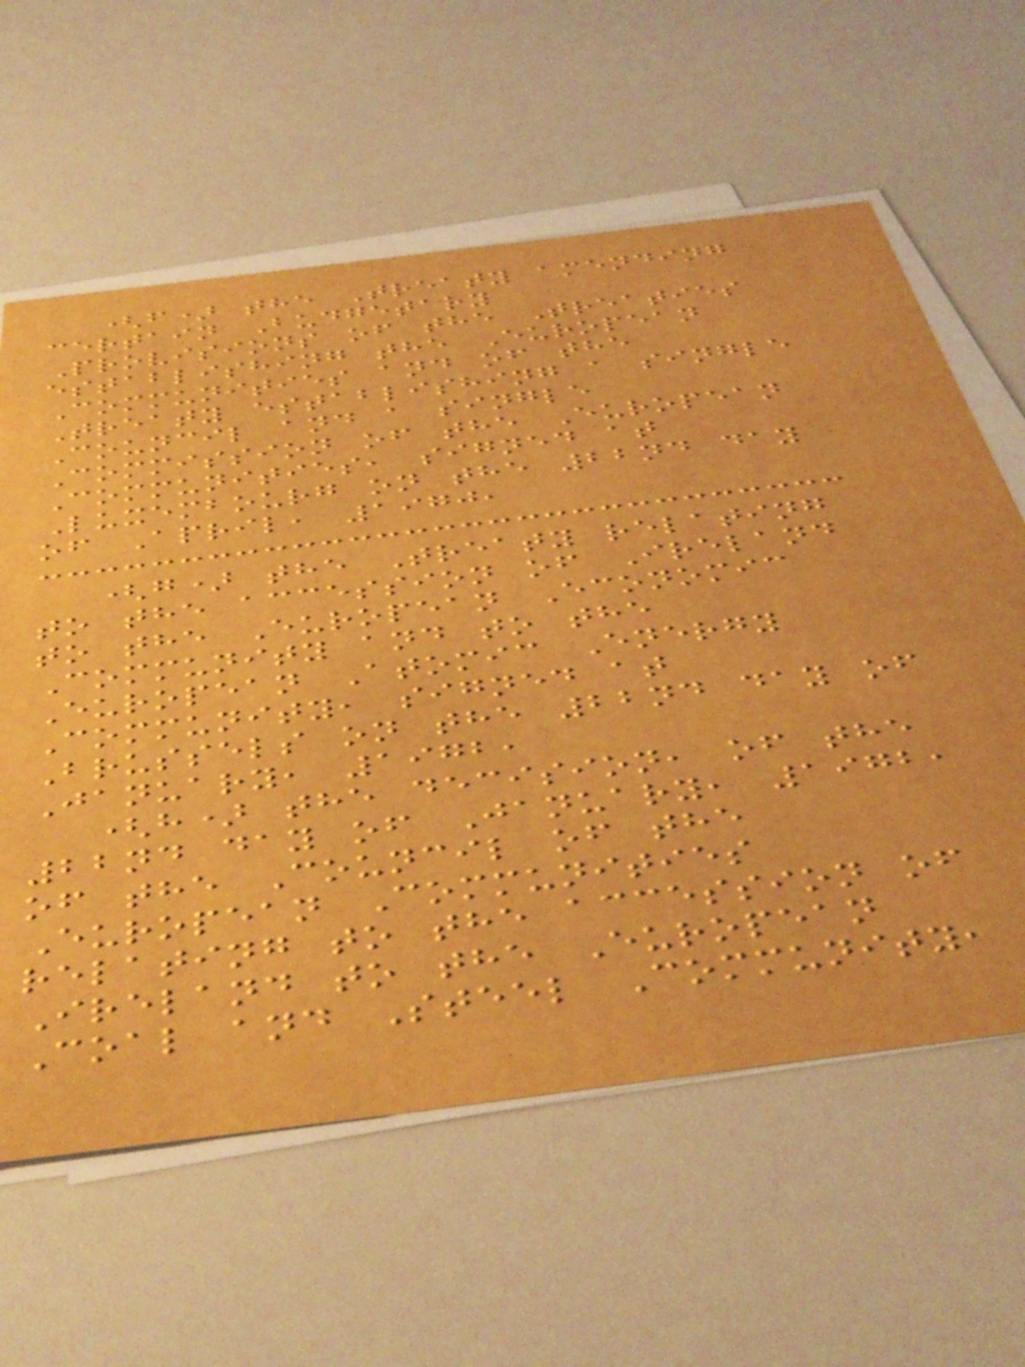(f) the Treaty amending
certain Budgetary
Provisions of the Treaties
establishing the European
Communities and of the
Treaty establishing a single
Council and a single
Commission of the European
Communities, signed at
Luxembourg on the 22nd day
of April, 1970,
(g) the Treaty relating
to the accession of Ireland
to the European Economic
Community and to the
European Atomic Energy
Community, signed at
Brussels on the 22nd day of
January, 1972,
(h) the decision, of the
22nd day of January, 1972,
of the Council of the
European Communities
relating to the accession of
Ireland to the European
Coal and Steel Community,
